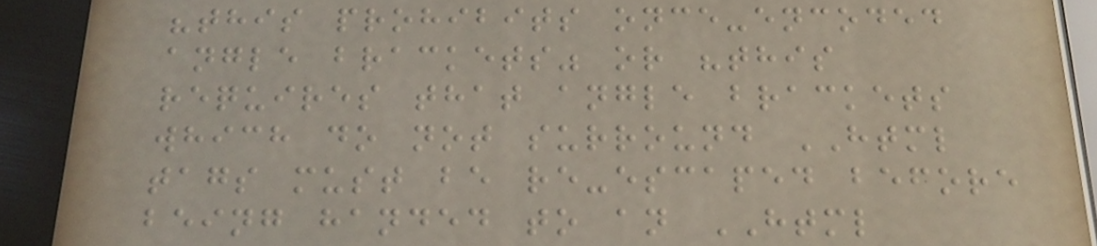"this prohibits once-encoded
angle brackets" or "this
requires that angle brackets
which do not surround HTML
tags must be re-escaped before
being handed to an HTML
